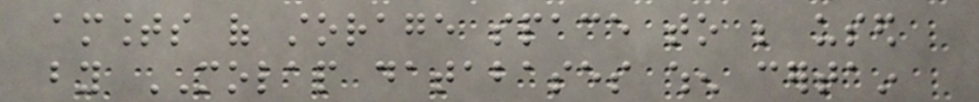amounts of storage space to be used
by MOLAP databases when certain
